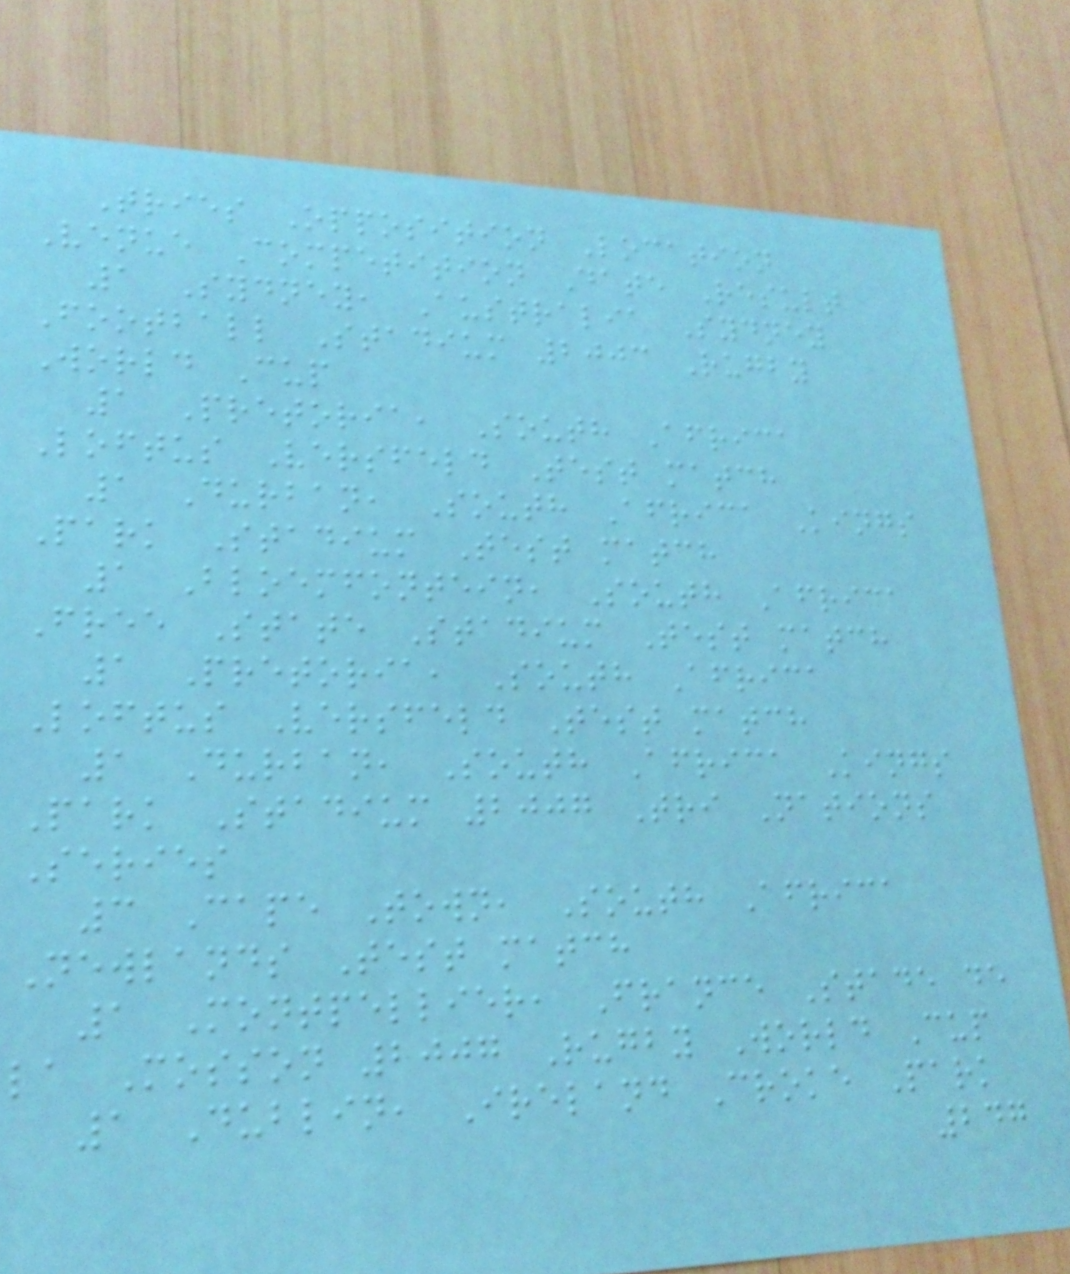Tries Opposition Location
Venue Competition Date Result
1 Sydney, Australia Sydney
Football Stadium 2003 Rugby
World Cup
1 Pretoria, South Africa
Loftus Versfeld Test match
1 Durban, South Africa Kings
Park Stadium Test match
1 Bloemfontein, South Africa
Free State Stadium Test match
1 Pretoria, South Africa
Loftus Versfeld Test match
1 Durban, South Africa Kings
Park Stadium 2007 Tri Nations
Series
3 Cape Town, South Africa
Newlands Test match
1 Montpellier, France Stade de
la Mosson 2007 Rugby World Cup
1 Dublin, Ireland Croke Park
247
